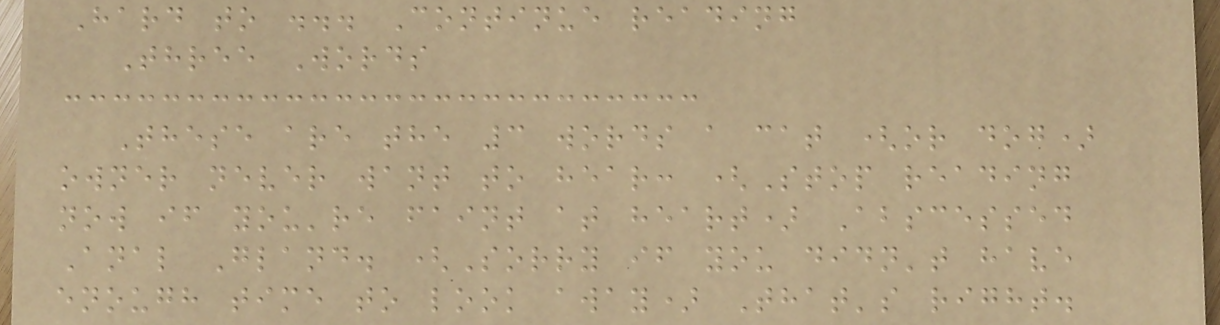Hard to ... Continue reading
Three Words
These are the 3 words a cat (or dog)
owner never want to hear: (Stop reading
now if you're faint at heart) Abscessed
Anal Gland. (Sorry if you didn't have
enough time to look away) That's right.
